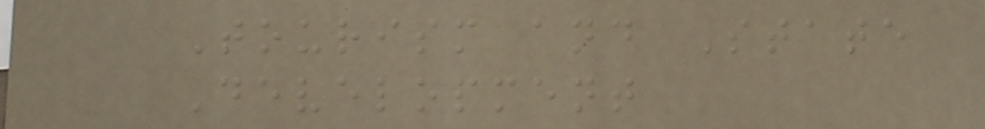Tourism and State
Development
